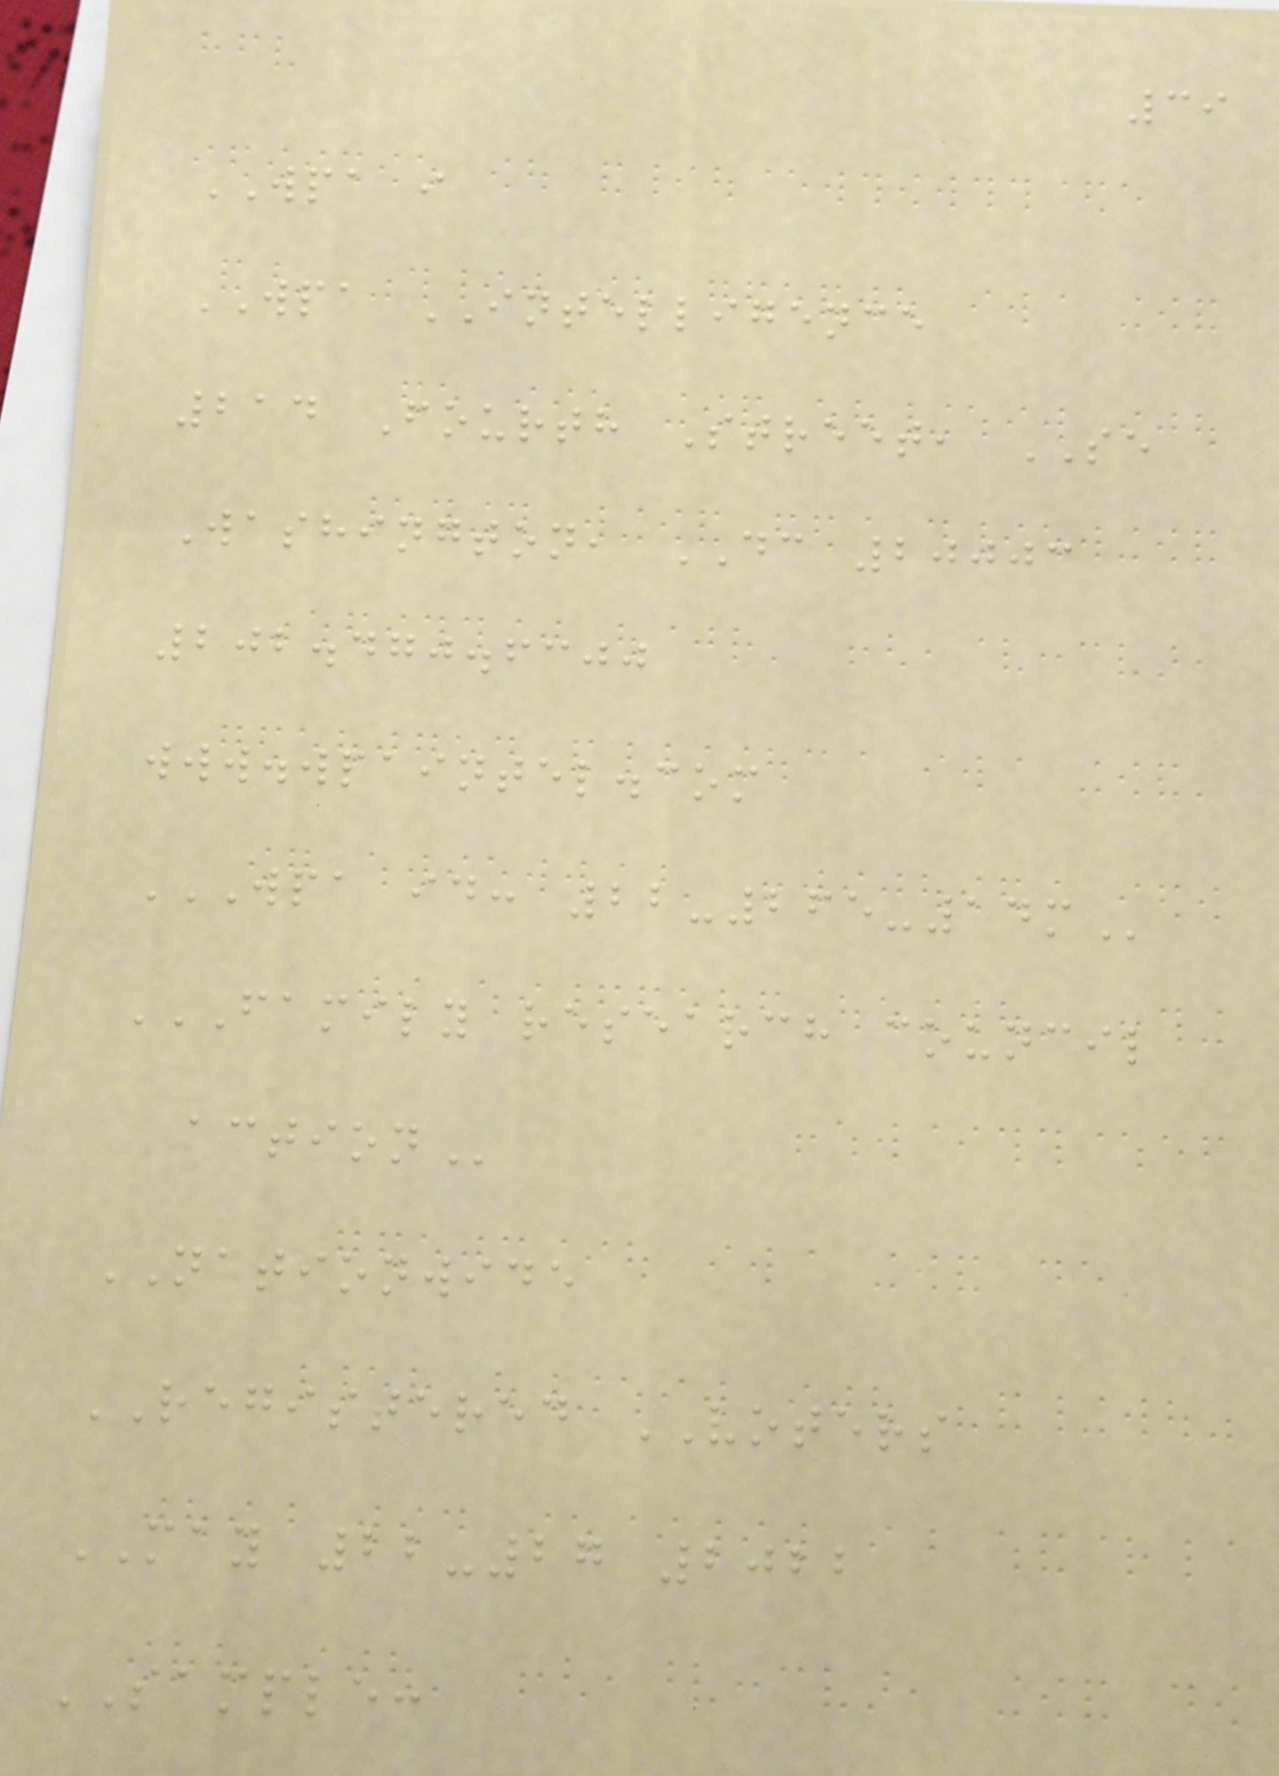39
WPA i
WPA INTELLIGENCE
214 Fourth Street, SE
Washington, DC 20003
202.470.6300
www.wpaintel.com
WPA ID: 22-265-14M
FAMILY RESEARCH COUNCIL
ACTION
NATIONWIDE
REGISTERED VOTERS
MAY 22-27 2022
SAMPLE:
